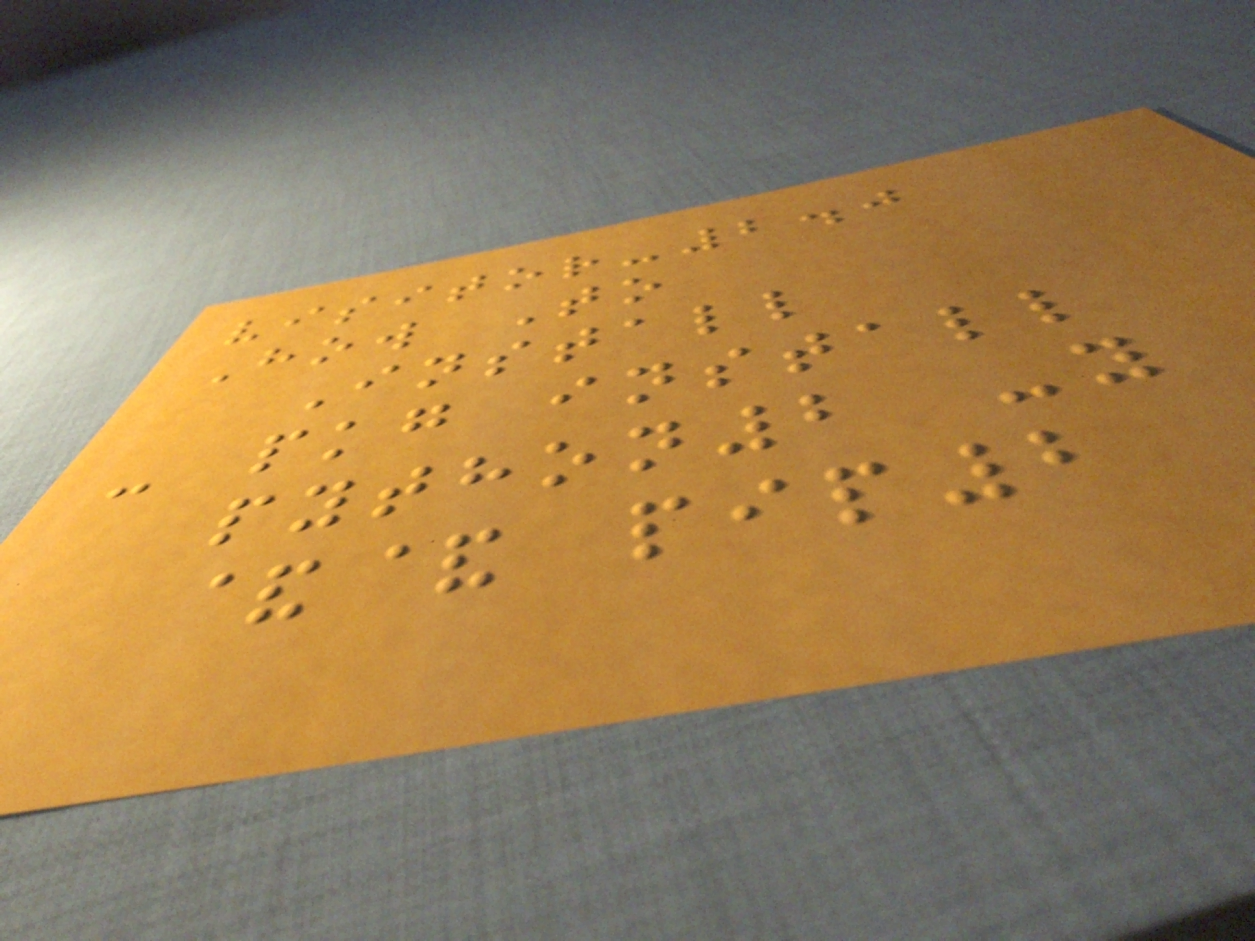visitor-2.0
How To
Install
- pkg install
python2 -y
&& pip2
